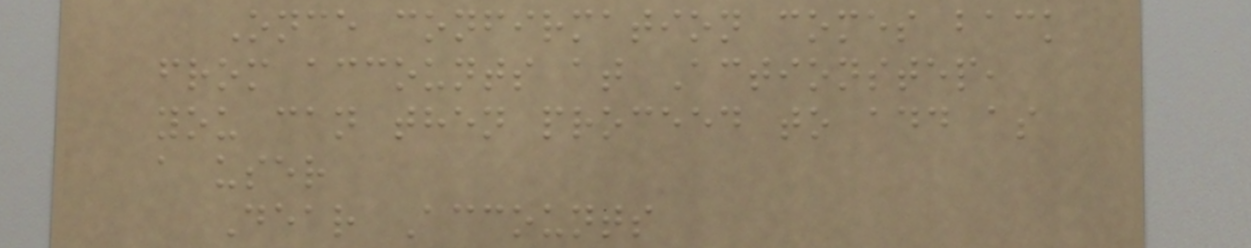Once confirmation comes back
from accounts at Actionstep,
you can then proceed to add as
a user
Dear Accounts
